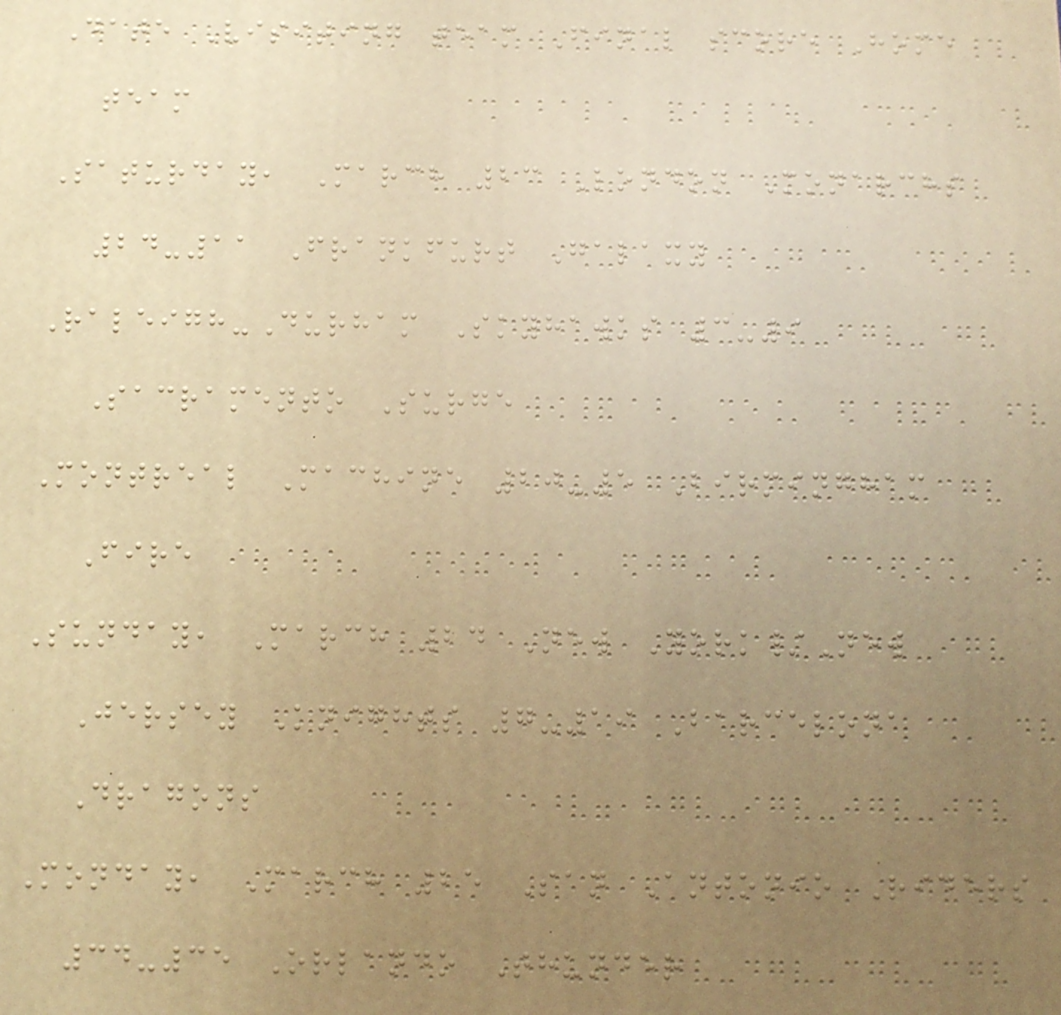Date Visiting team Final score Home
team
Saturday, March 23 London Monarchs
24-11 Frankfurt Galaxy
Raleigh-Durham Skyhawks 3-9
Sacramento Surge
Montreal Machine 20-5 Birmingham
Fire
Sunday, March 24 New York/New
Jersey Knights 7-19 Barcelona
Dragons
Monday, March 25 San Antonio Riders
34-35 Orlando Thunder
